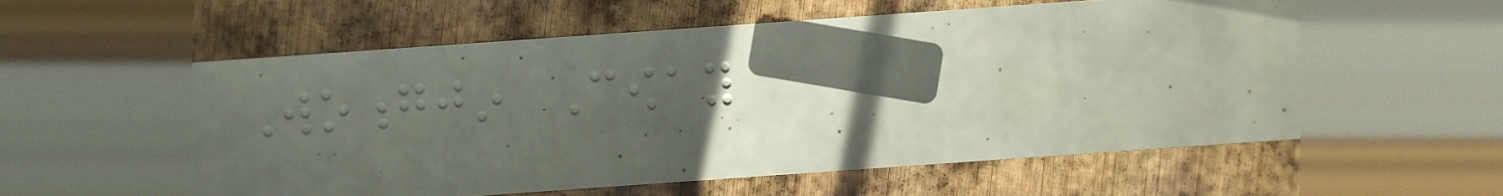Woongjin Coway
